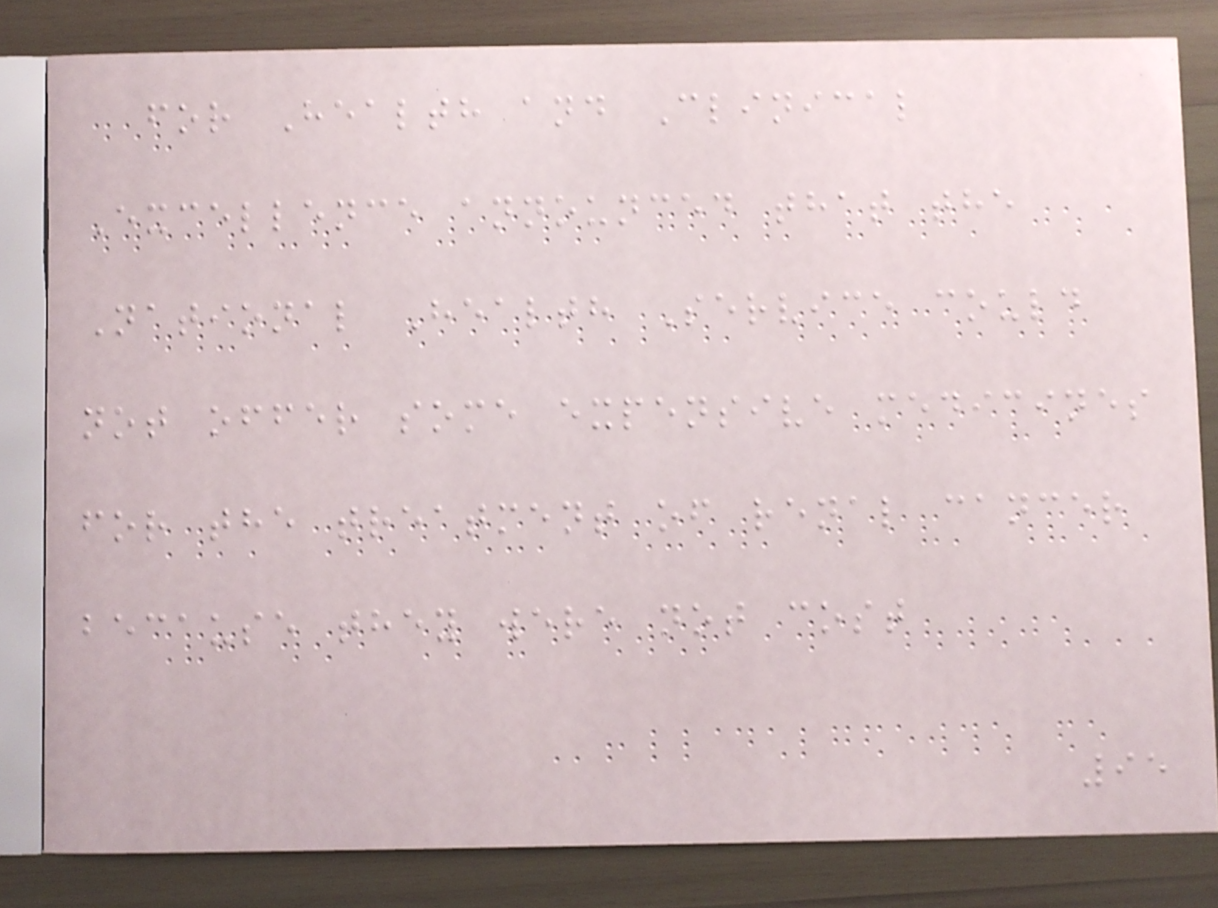for Health and Clinical
Excellence announced that the
National Health Service could
not offer some expensive medicines
for the treatment of renal cancer
because they were not cost
95
